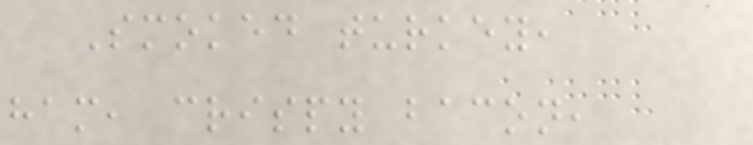Smoked turkey,
ham, crispy bacon,
